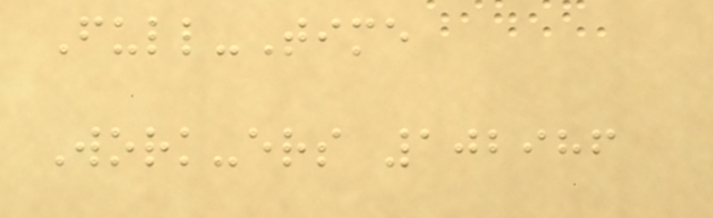Full-Time
Work-ers 102986
